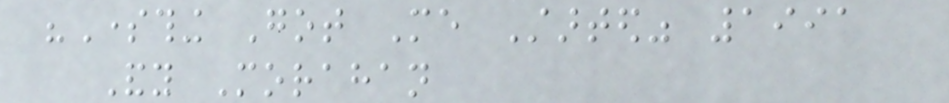"Something Got Me Started" 1991
Andy Morahan
